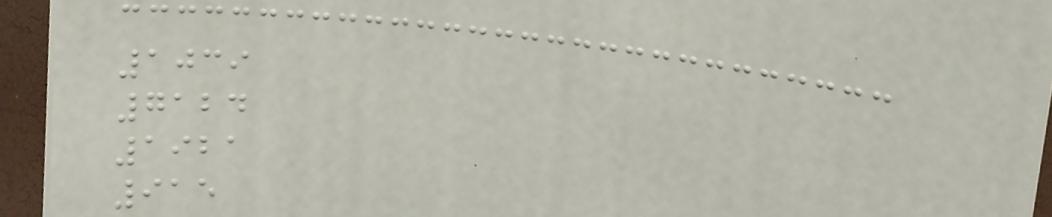1039
7124
1921
915
